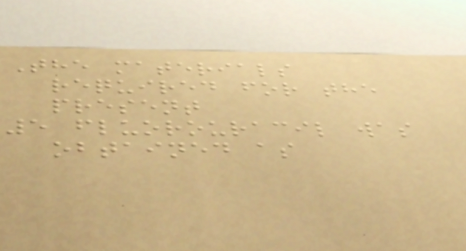The materials
required for the
present
5 fluorouracil was
obtained as
